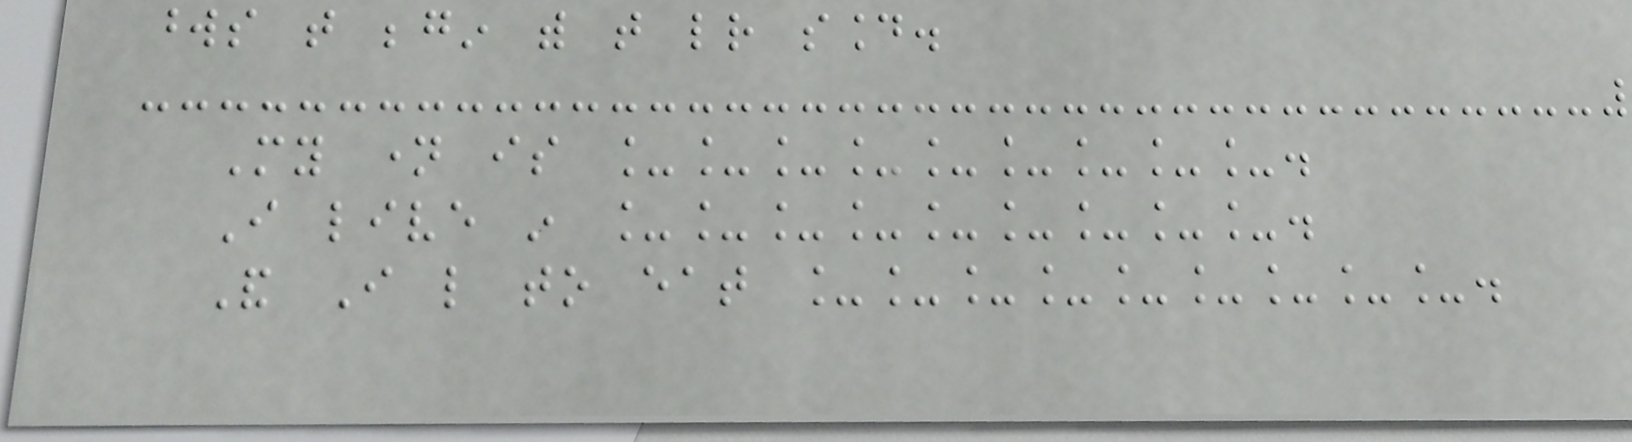words that begin with that letter sound.
My name is _________.
I live in _________.
And I like to eat _________.
